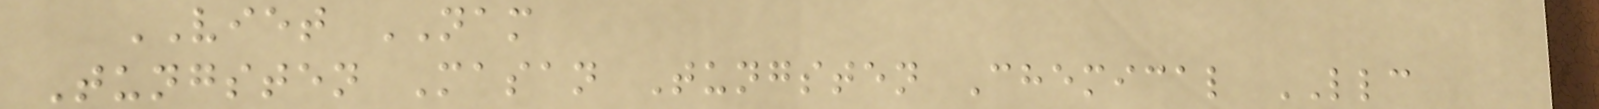VIET NAM
Tungsten Masan Tungsten Chemical LLC
